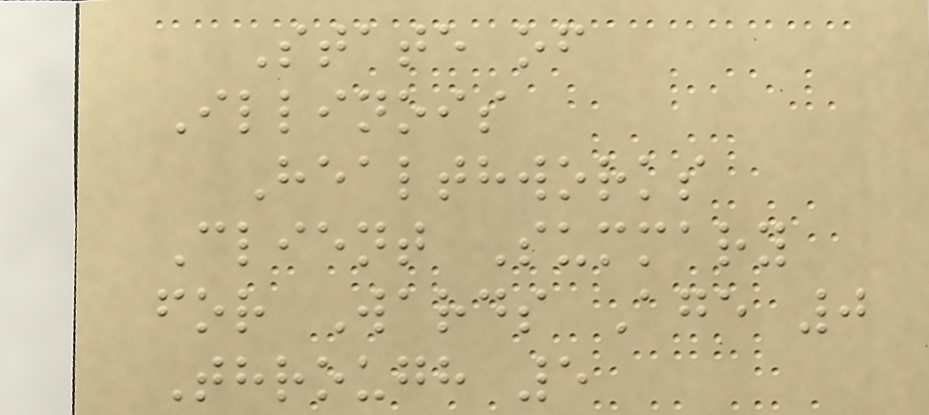State of
Illinois
Healthworks
Client Summary
for Wards Age 0
Through 5
